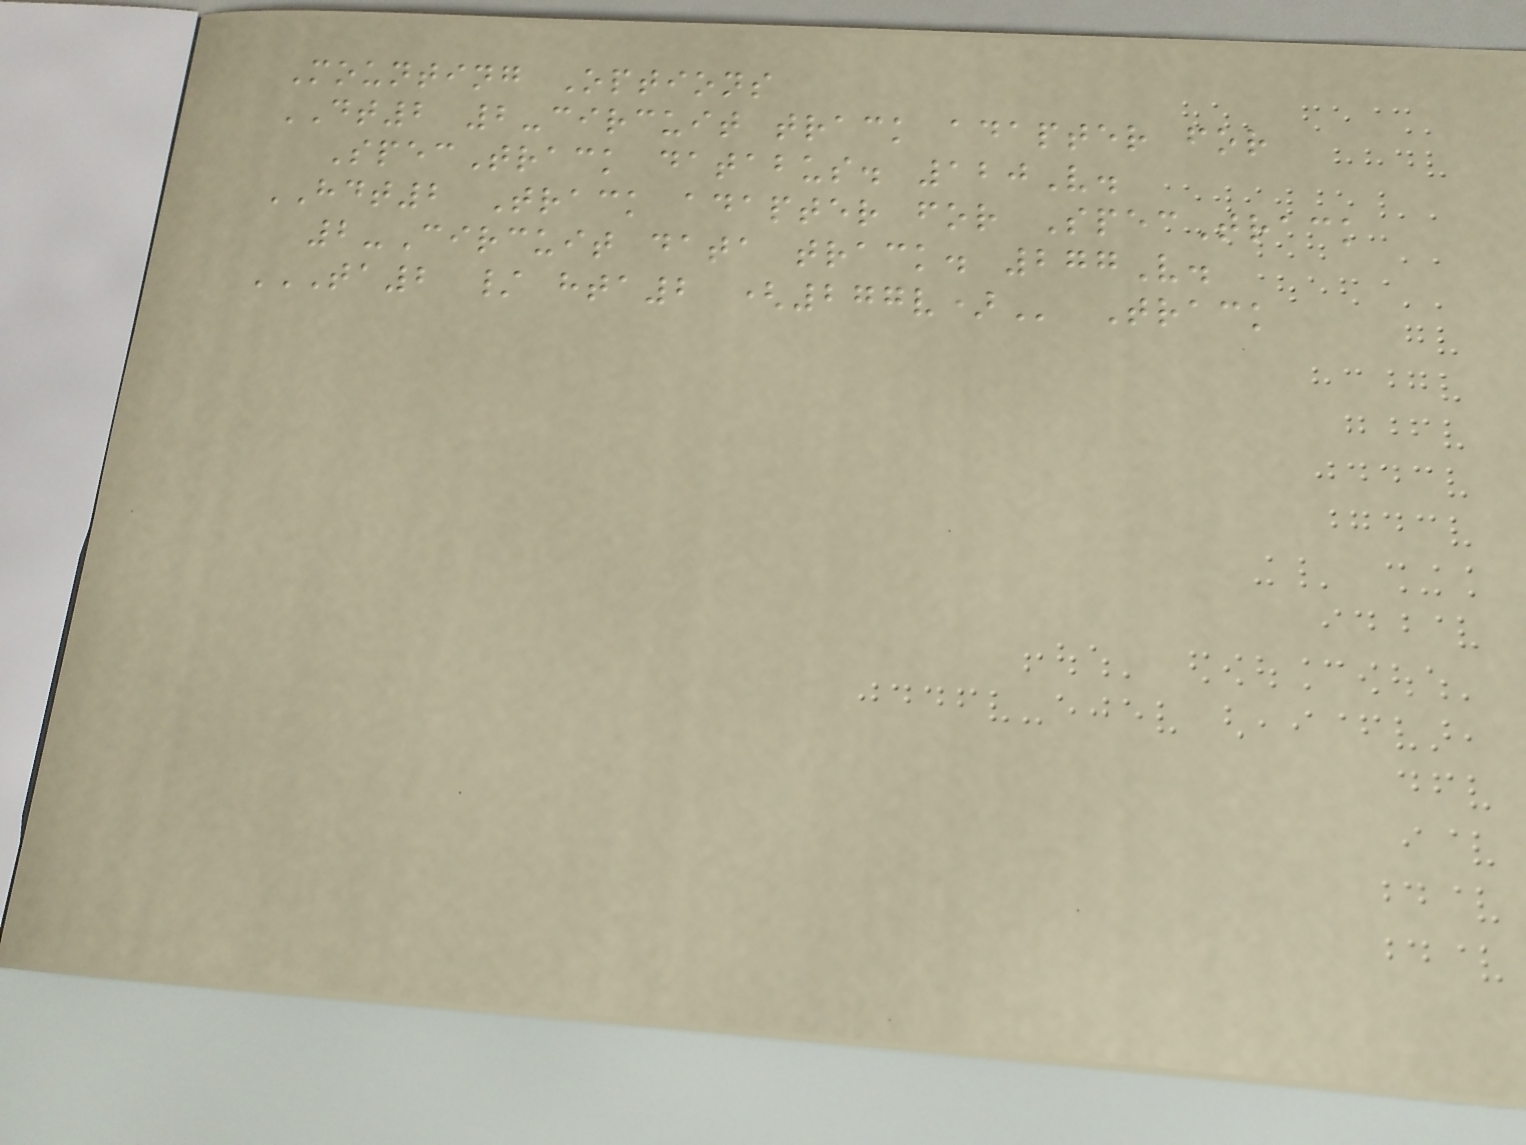Mounting Options
DT2 2-circuit track adapter for
SpecTrack databus. 120V.
HDT2 Track adapter for SpecTrack
2-Circuit data track. 277V.
TA2 / HTA2 (277V) Track
